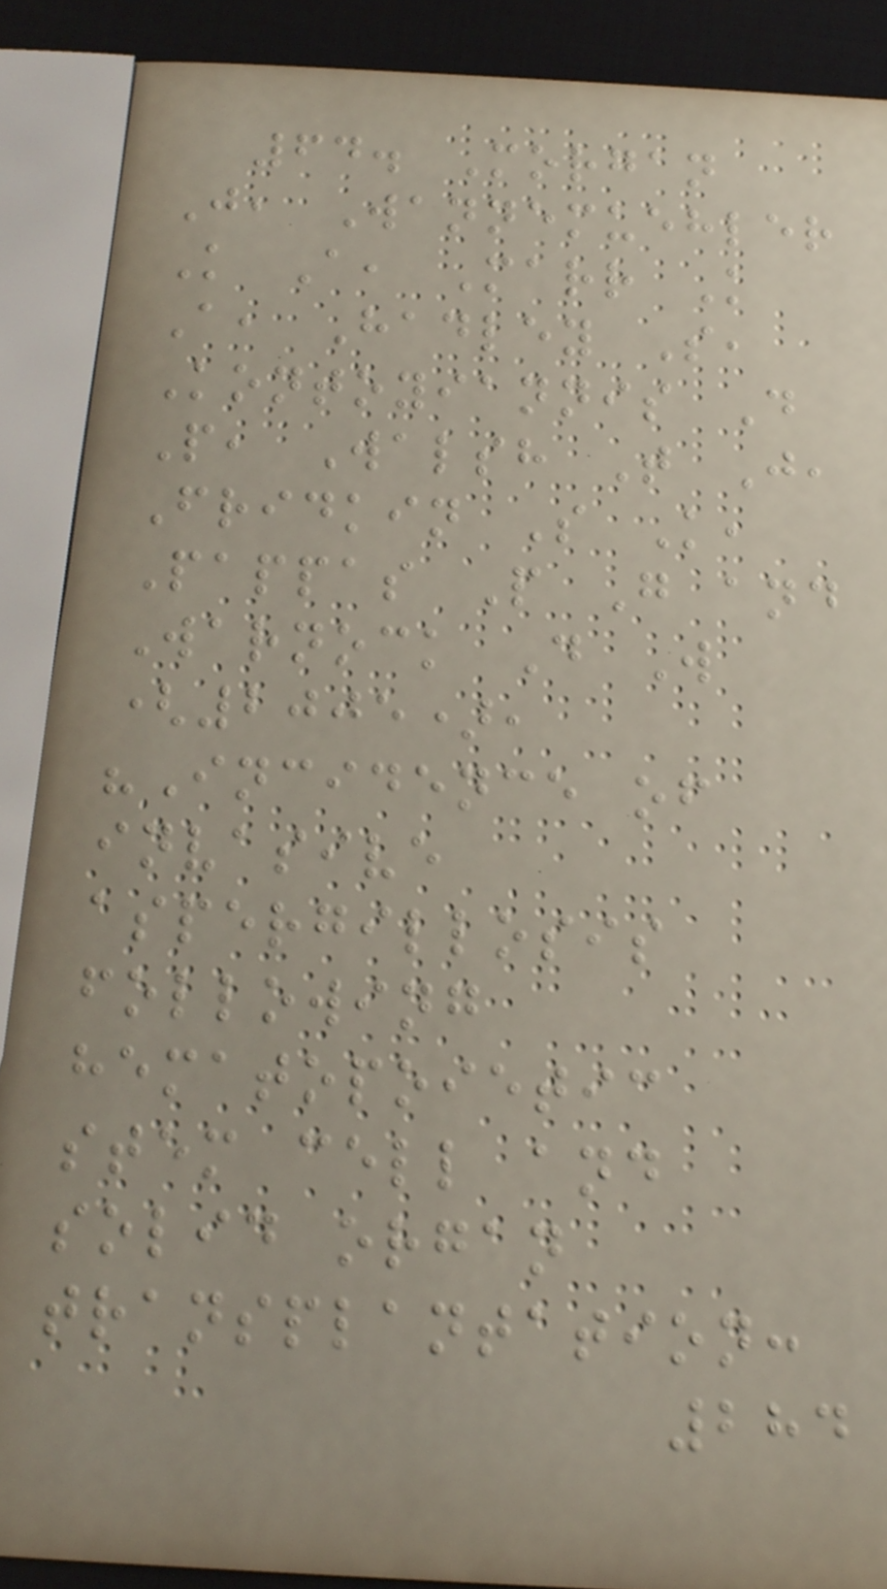64. Morgan
J, Wannemuehler
K A, Marr K
A, Hadley S,
Kontoyiannis D
P, Walsh T J,
Fridkin S K,
Pappas P G and
Warnock D W
(2005),
"Incidence of
invasive
aspergillosis
following
hematopoietic
stem cell and
solid organ
transplantation:
284
